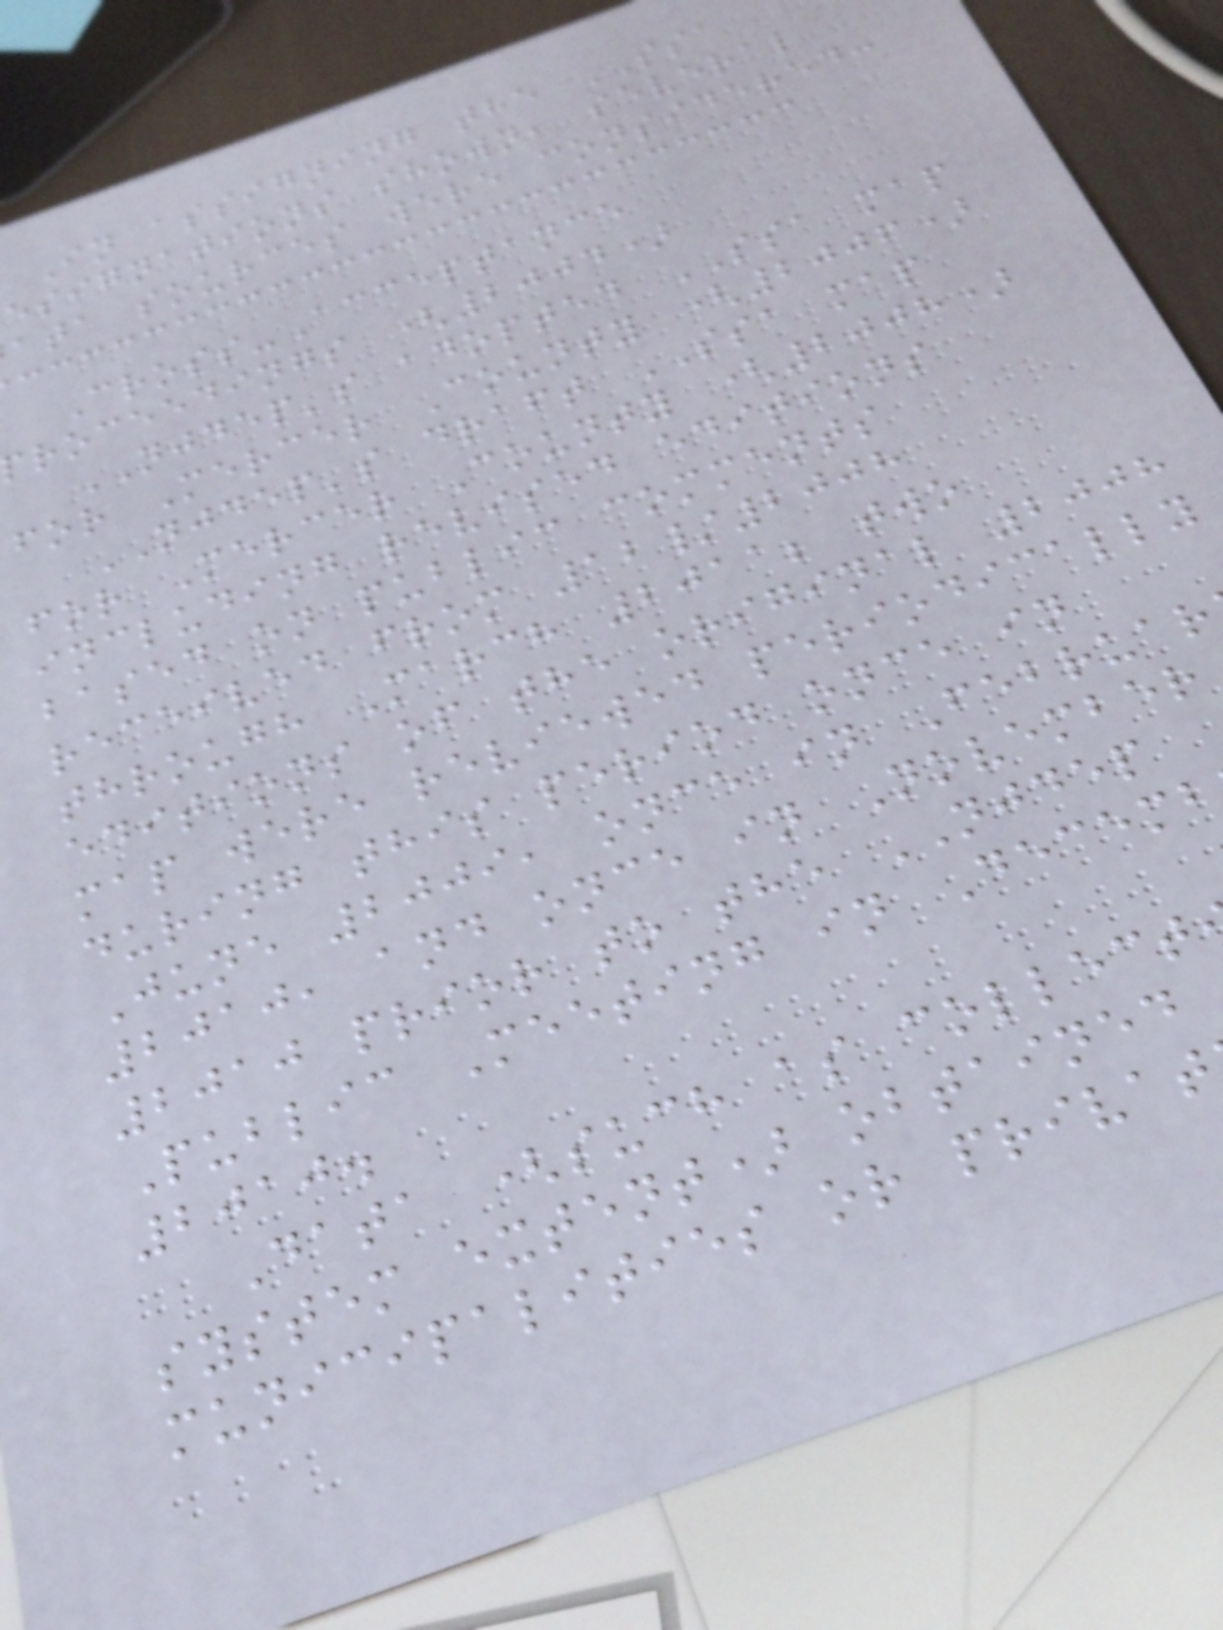In assigning the SSA
esignations shown, several
ata sources were considered:
Cross-Acceptance
roceedings (2004)
NJDEP's adopted SSA map
for Mercer County (2006)
NJDEP's draft SSA map
for Mercer County (2008)
including revised editions
based on public comments
received from 12/2008
through March 2011; two
editions of the original 2008
map were reviewed periodically
during this period once in
June 2009, once in Februar
2010, and once in November
2010 prior to the NJDEP
Public Meeting in Decemb
2010.
Data (such as collect
system extent) obtained
municipalities or privat
